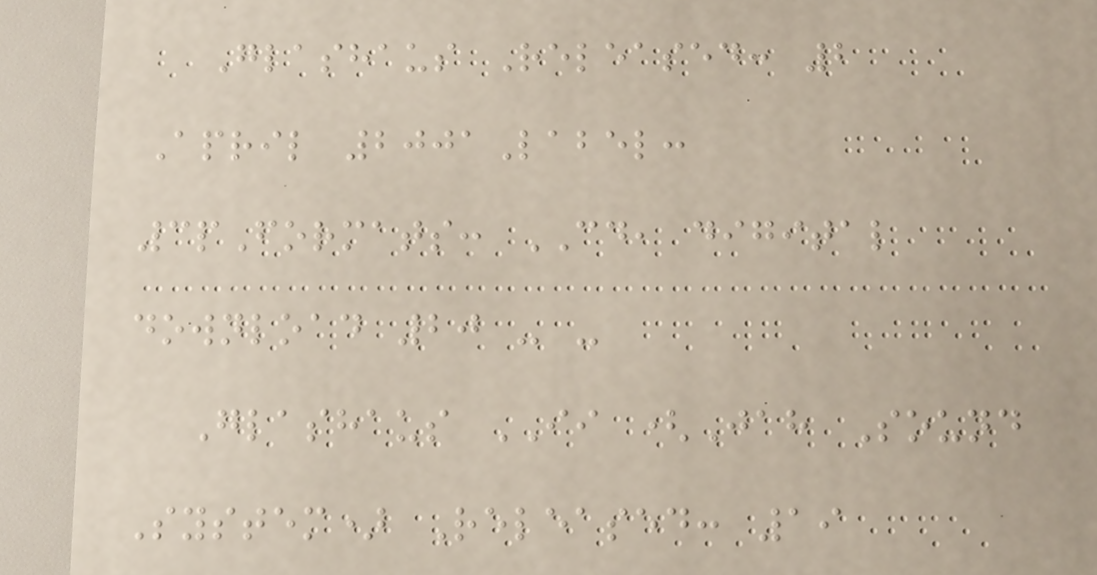Glashaus Released: 2
April 2001Label:
3pFormats: CD, digital
download 20 - -
Glashaus II (Jah Sound
System) Released: 19
